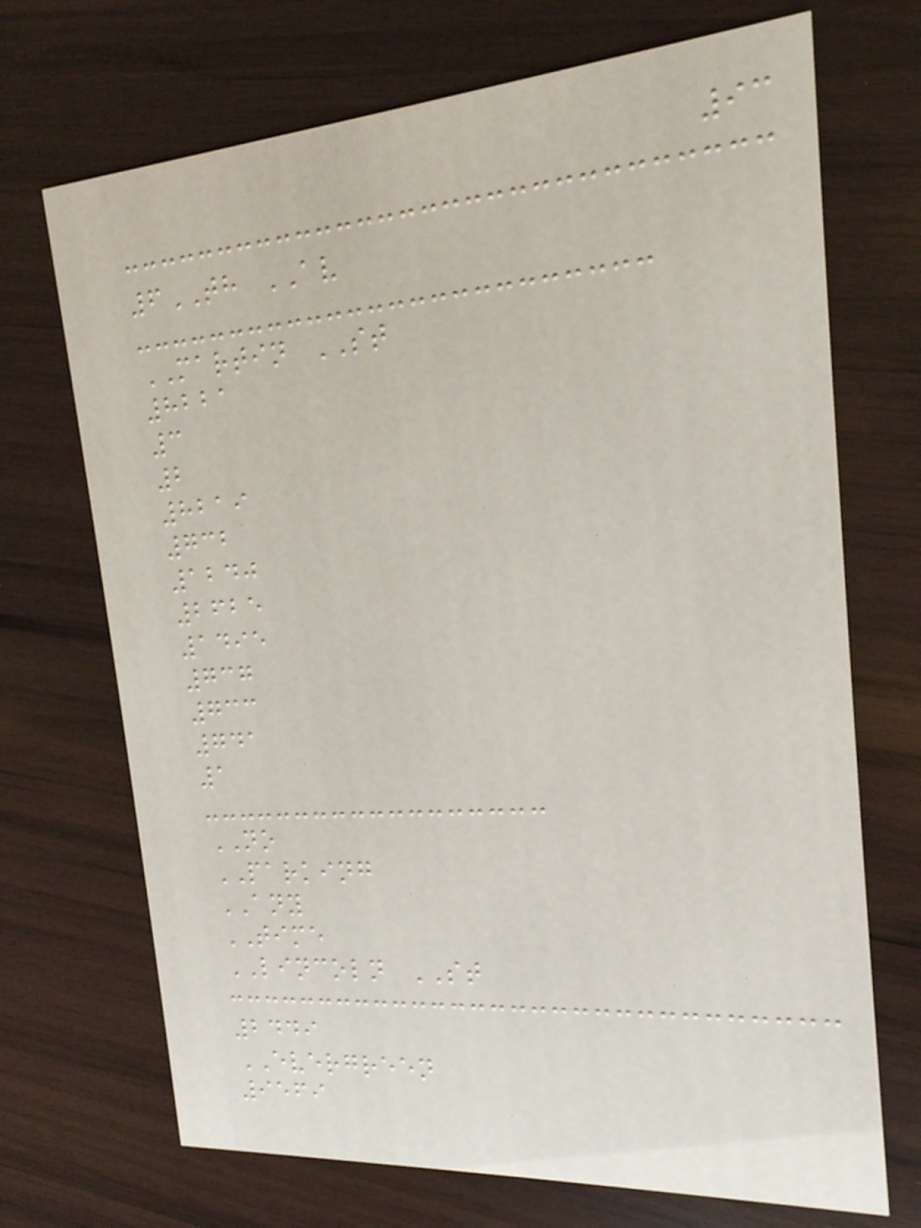93
6TH AV
MARTIN ST
8221
3
2
8219
732
1240
2625
1495
737
733
741
1
NO
PARKING
ANY
TIME
LINCOLN ST
2449
EVERGREEN
9569
